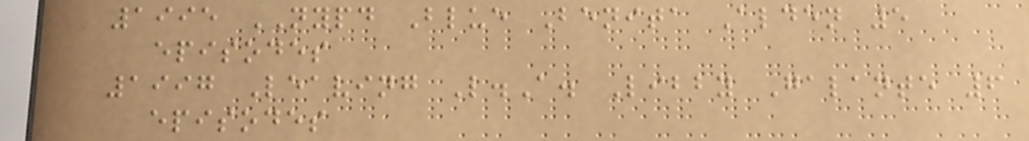1995 NYPD Blue Benita Alden 5
episodes
1997 Leaving L.A. Libby Galante 6
episodes
